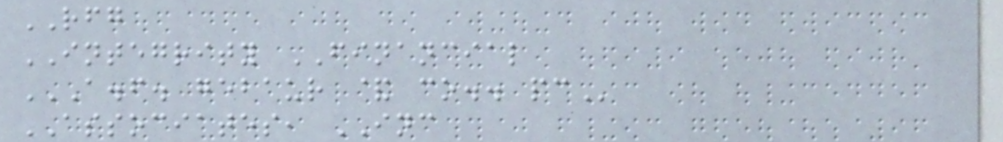RFG
INTEGRITY FINANCIAL
A.F. GEBAUR & CO.. PC
ASSOCIATES, INC
